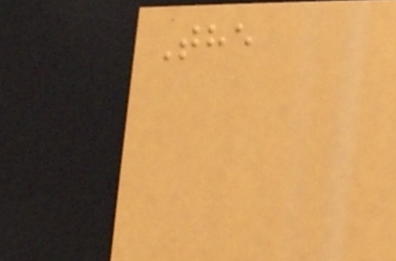The
